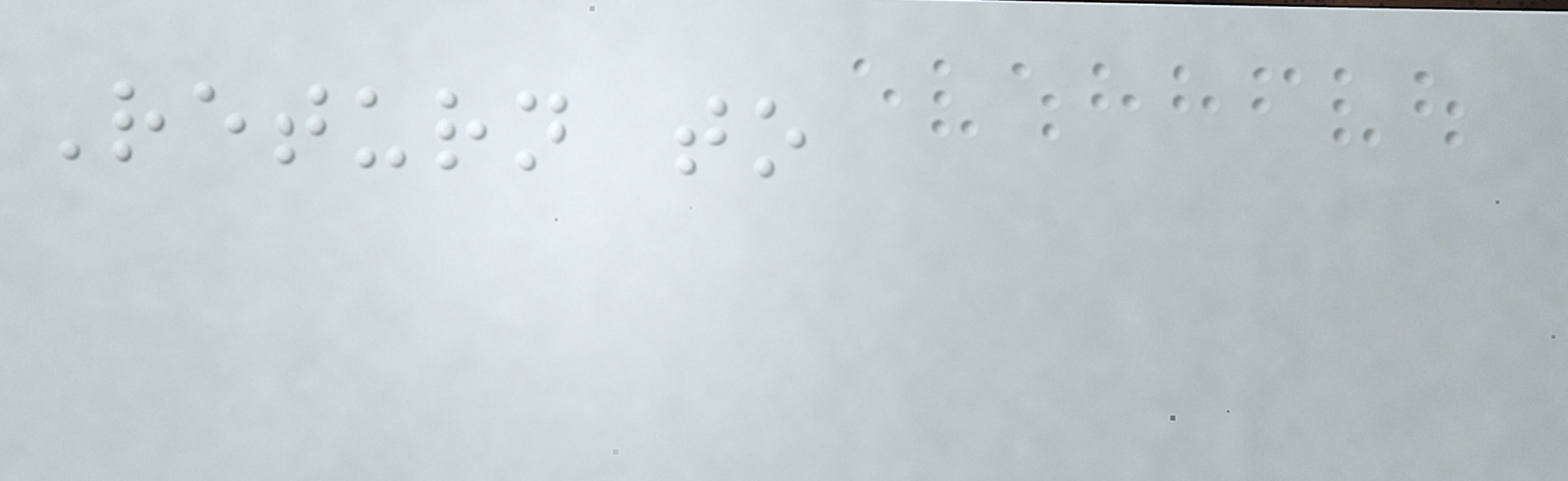Return to
